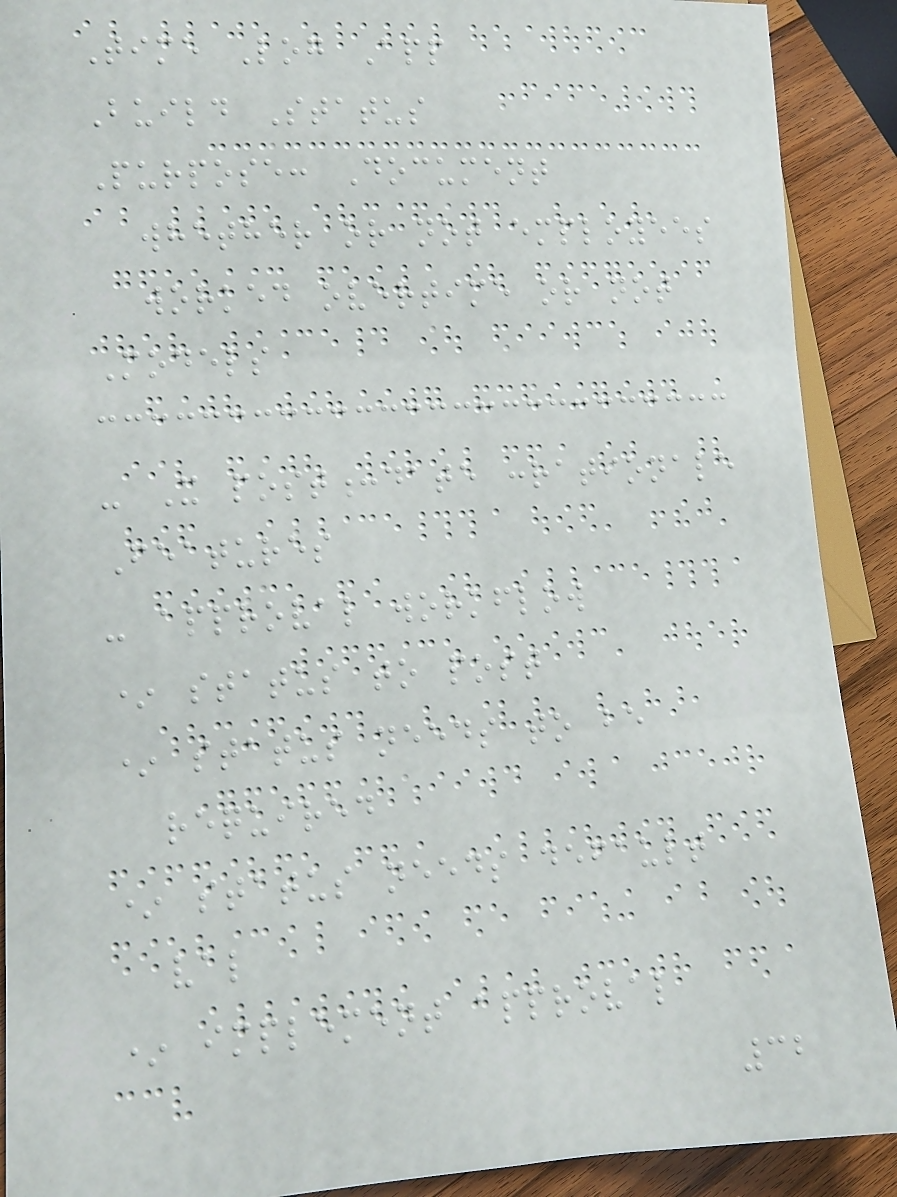Time Log App
Build Status
Purpose: Document
whether or not employees
worked overtime or not
Models
- X post:date :rationale
Features
- approval workflow
* status to post
* status needs to be
required
* status needs default
val
* implement approval
32
